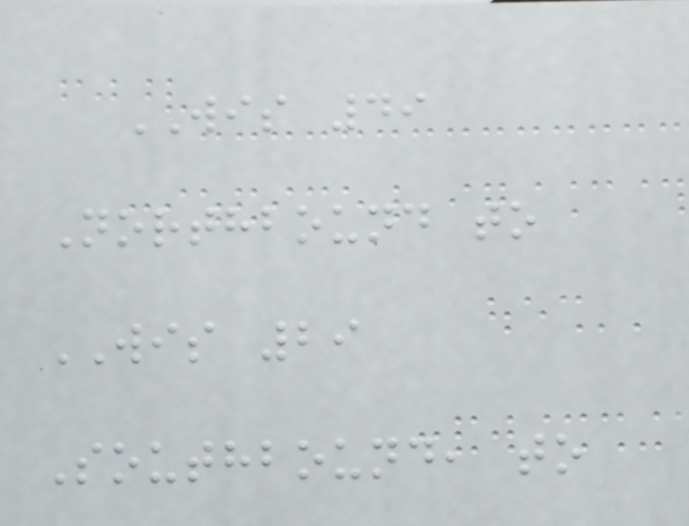WIS 49
Northbound to
WIS 29
Southbound, to
